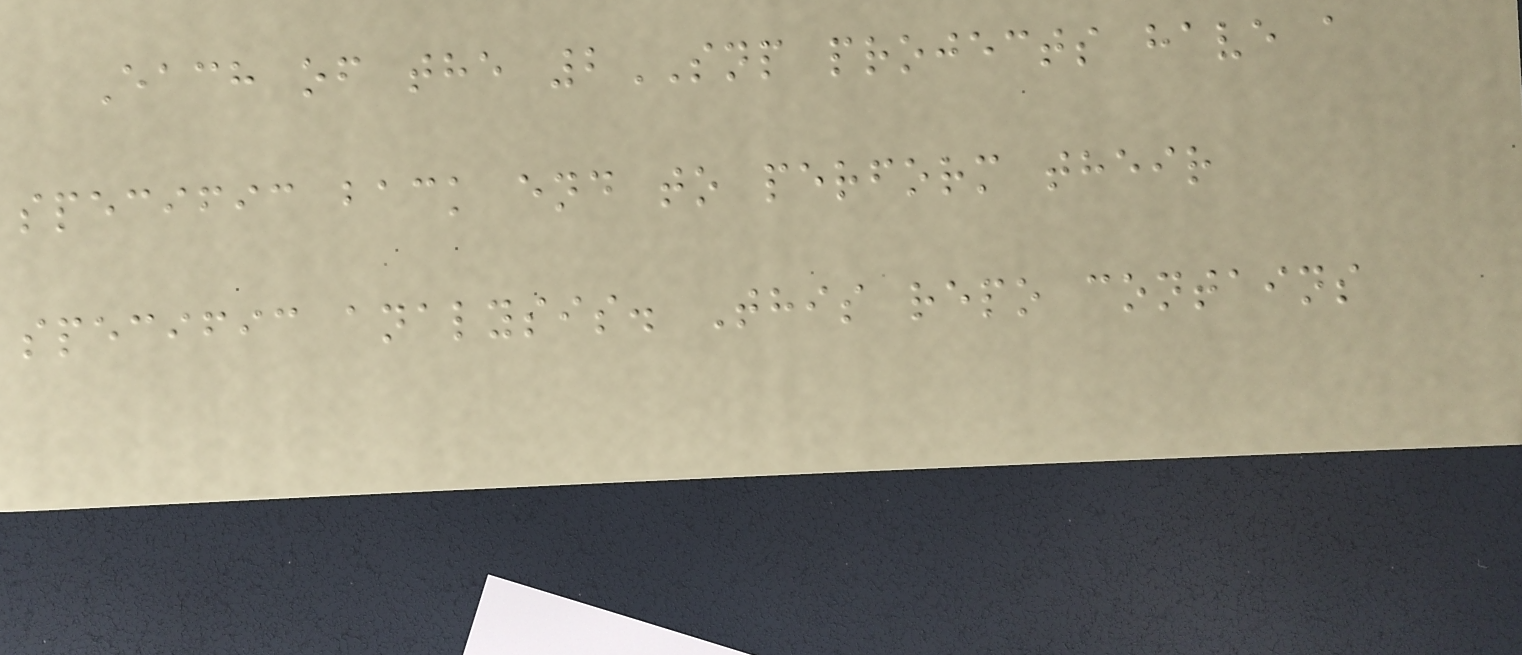Each of the 2SNP projects have a
specific back end to perform their
specific analysis. This repo contains
